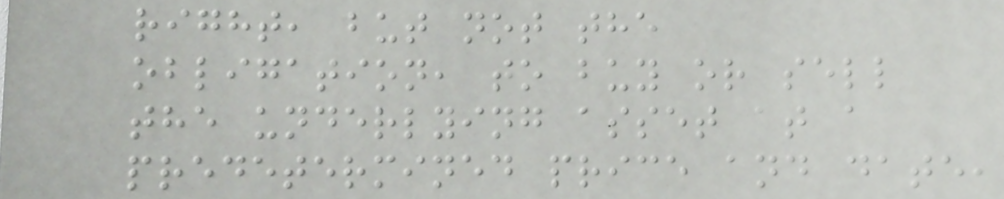right, but not the
obligation, to buy or sell
the underlying asset at a
predetermined price and date,
